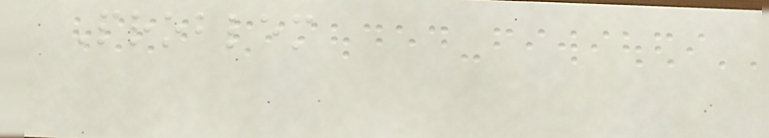Problem
